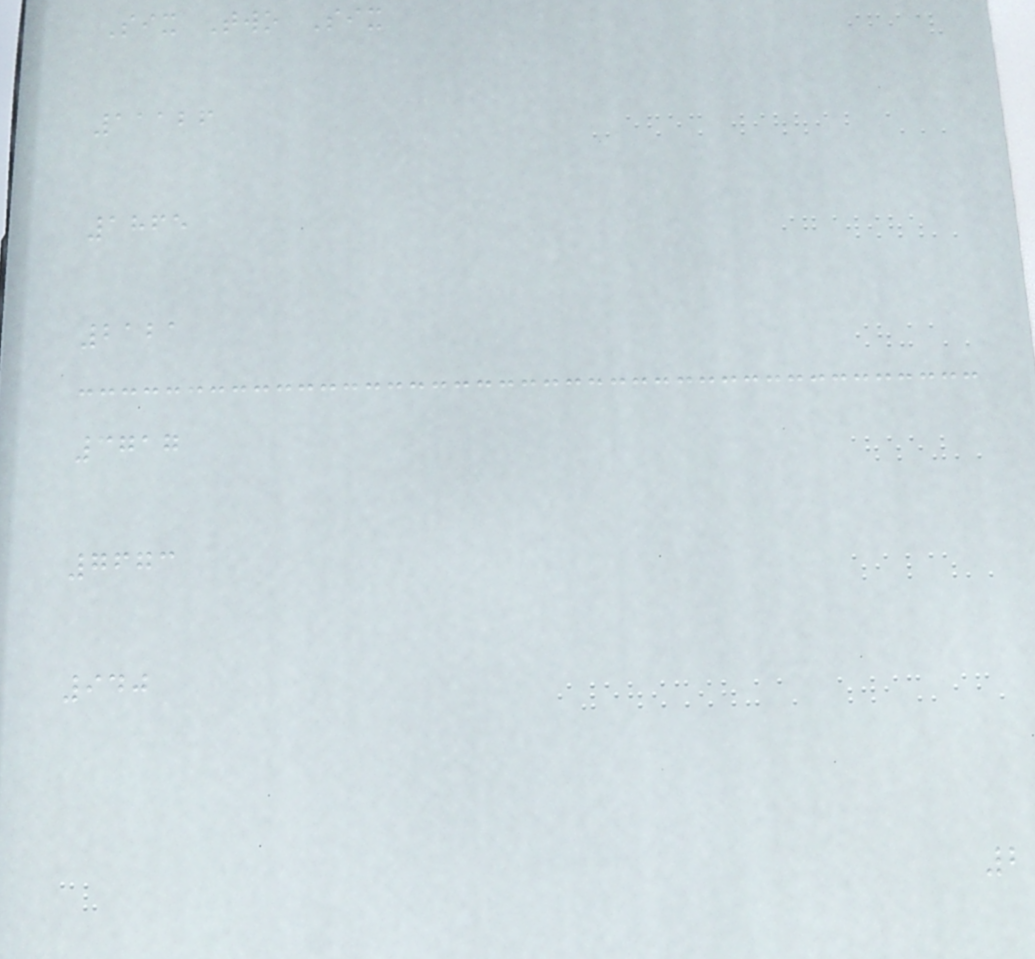Six Two Six
11126
1865
2121
3717
7673
940
2
